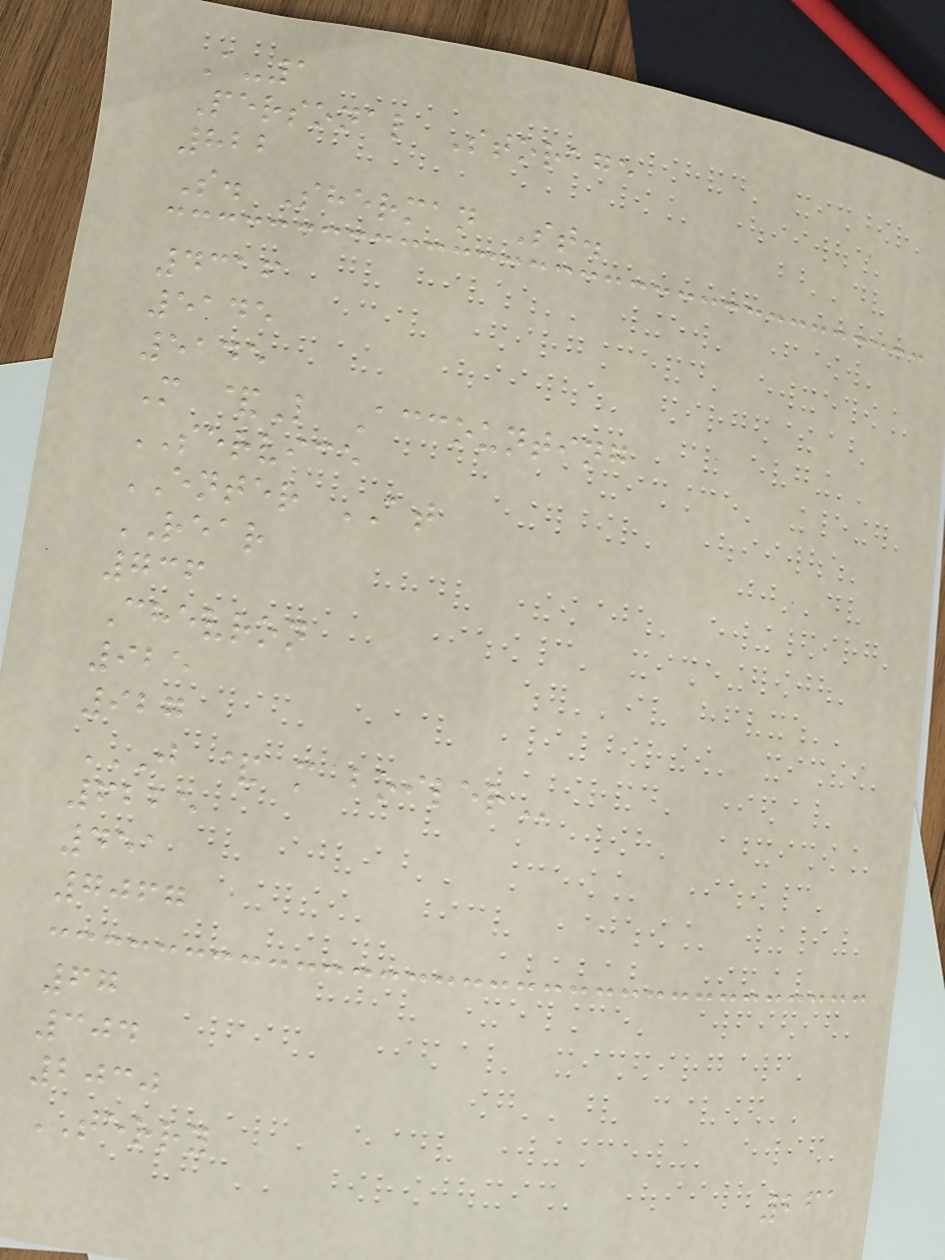A-1
Personal Storage
822
S. Sherman St.
4316
5145
5145
M &L Accounting
SERVICE
ENTER AT
REAR
736
Chevron
925
927
J & M BOILER
6225
451
7067
67
304
2030
TERRY
261
